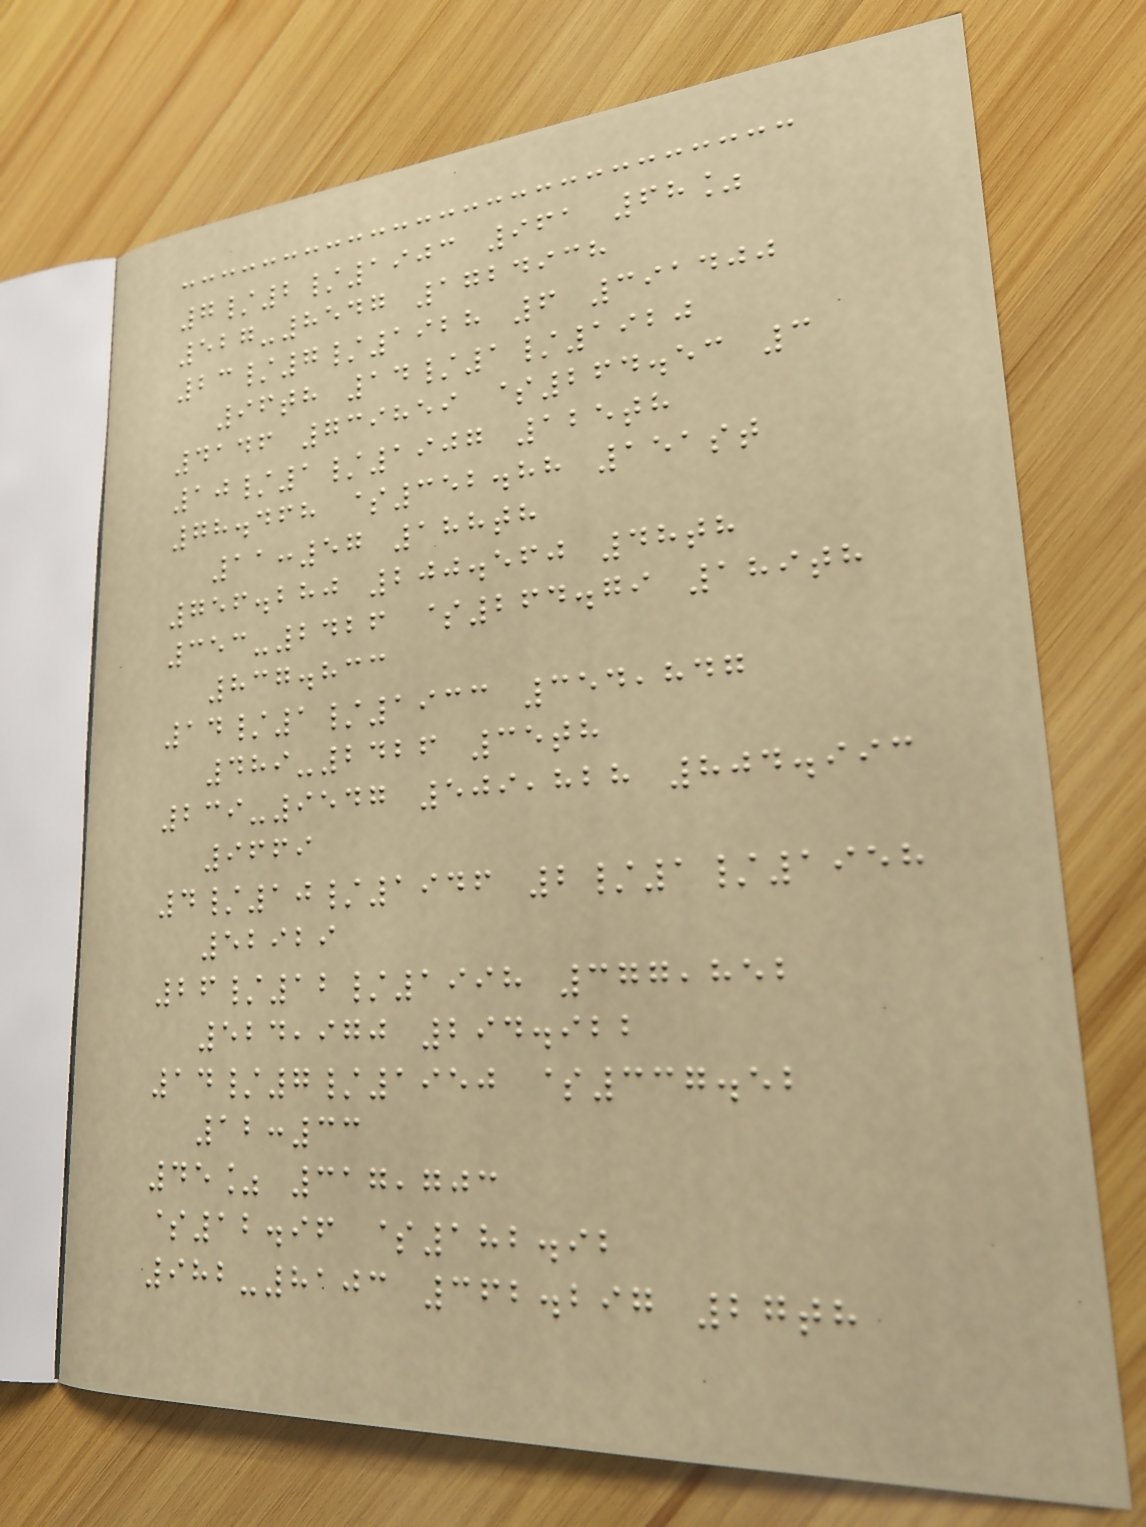7/2/1903 961 68%
527-8547 1724938
23/7/1928 6 391400
96th 14/1/1920
4146 739859 $264.53 3
10/1/1907 125th
78.468 $352.88 151st
11:57 188th
756.280 200.560 48th
353-2426 $264.79 189th
837.833
14/1/1933 354,847
489-2426 35th
239-9547 509,828 804.993
9669
4/10/1946 2/1/1958
52929
26/12/1998 377,852
524,970 294.922
14/7/1950 $337.52
12:33
45% 317,703
$12.96 $182.92
982-8103 362.297 27th
